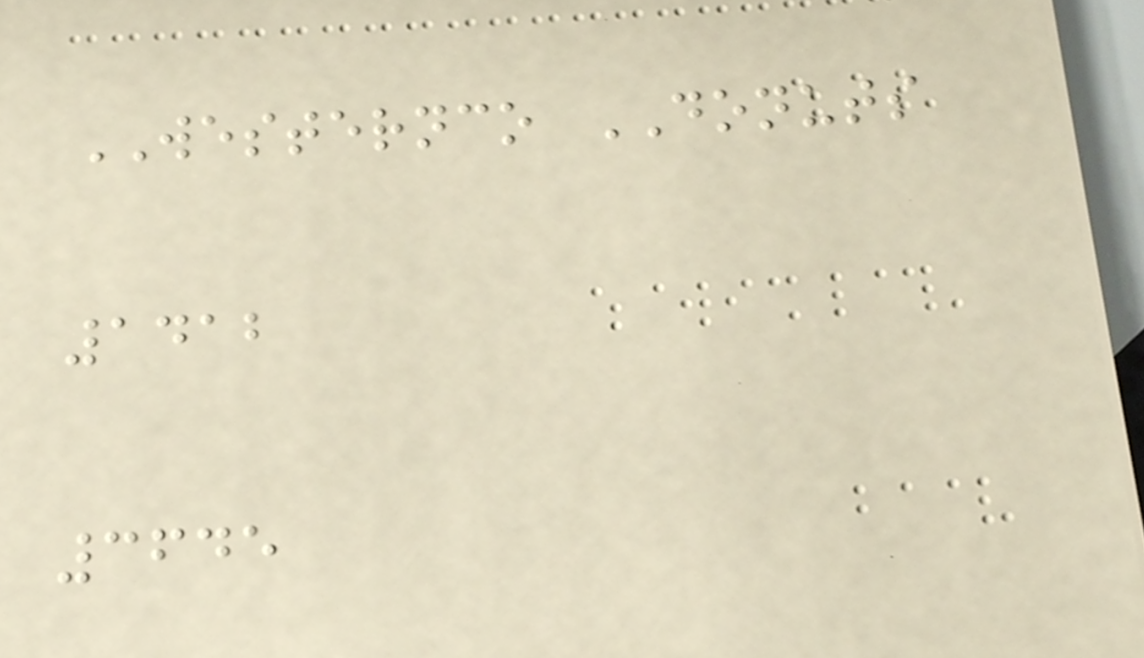WESTERNCO DONUTS
1412
3645
